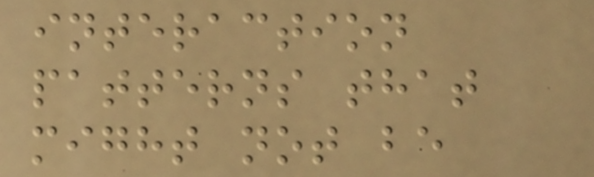interaction
patterns that
might not be
